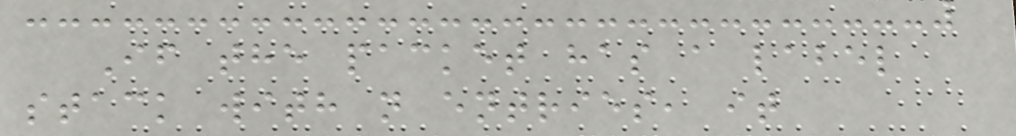If the packet has a label
stack with n entries, it
